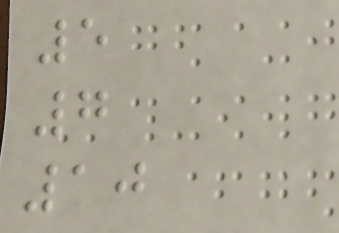5
7
10
